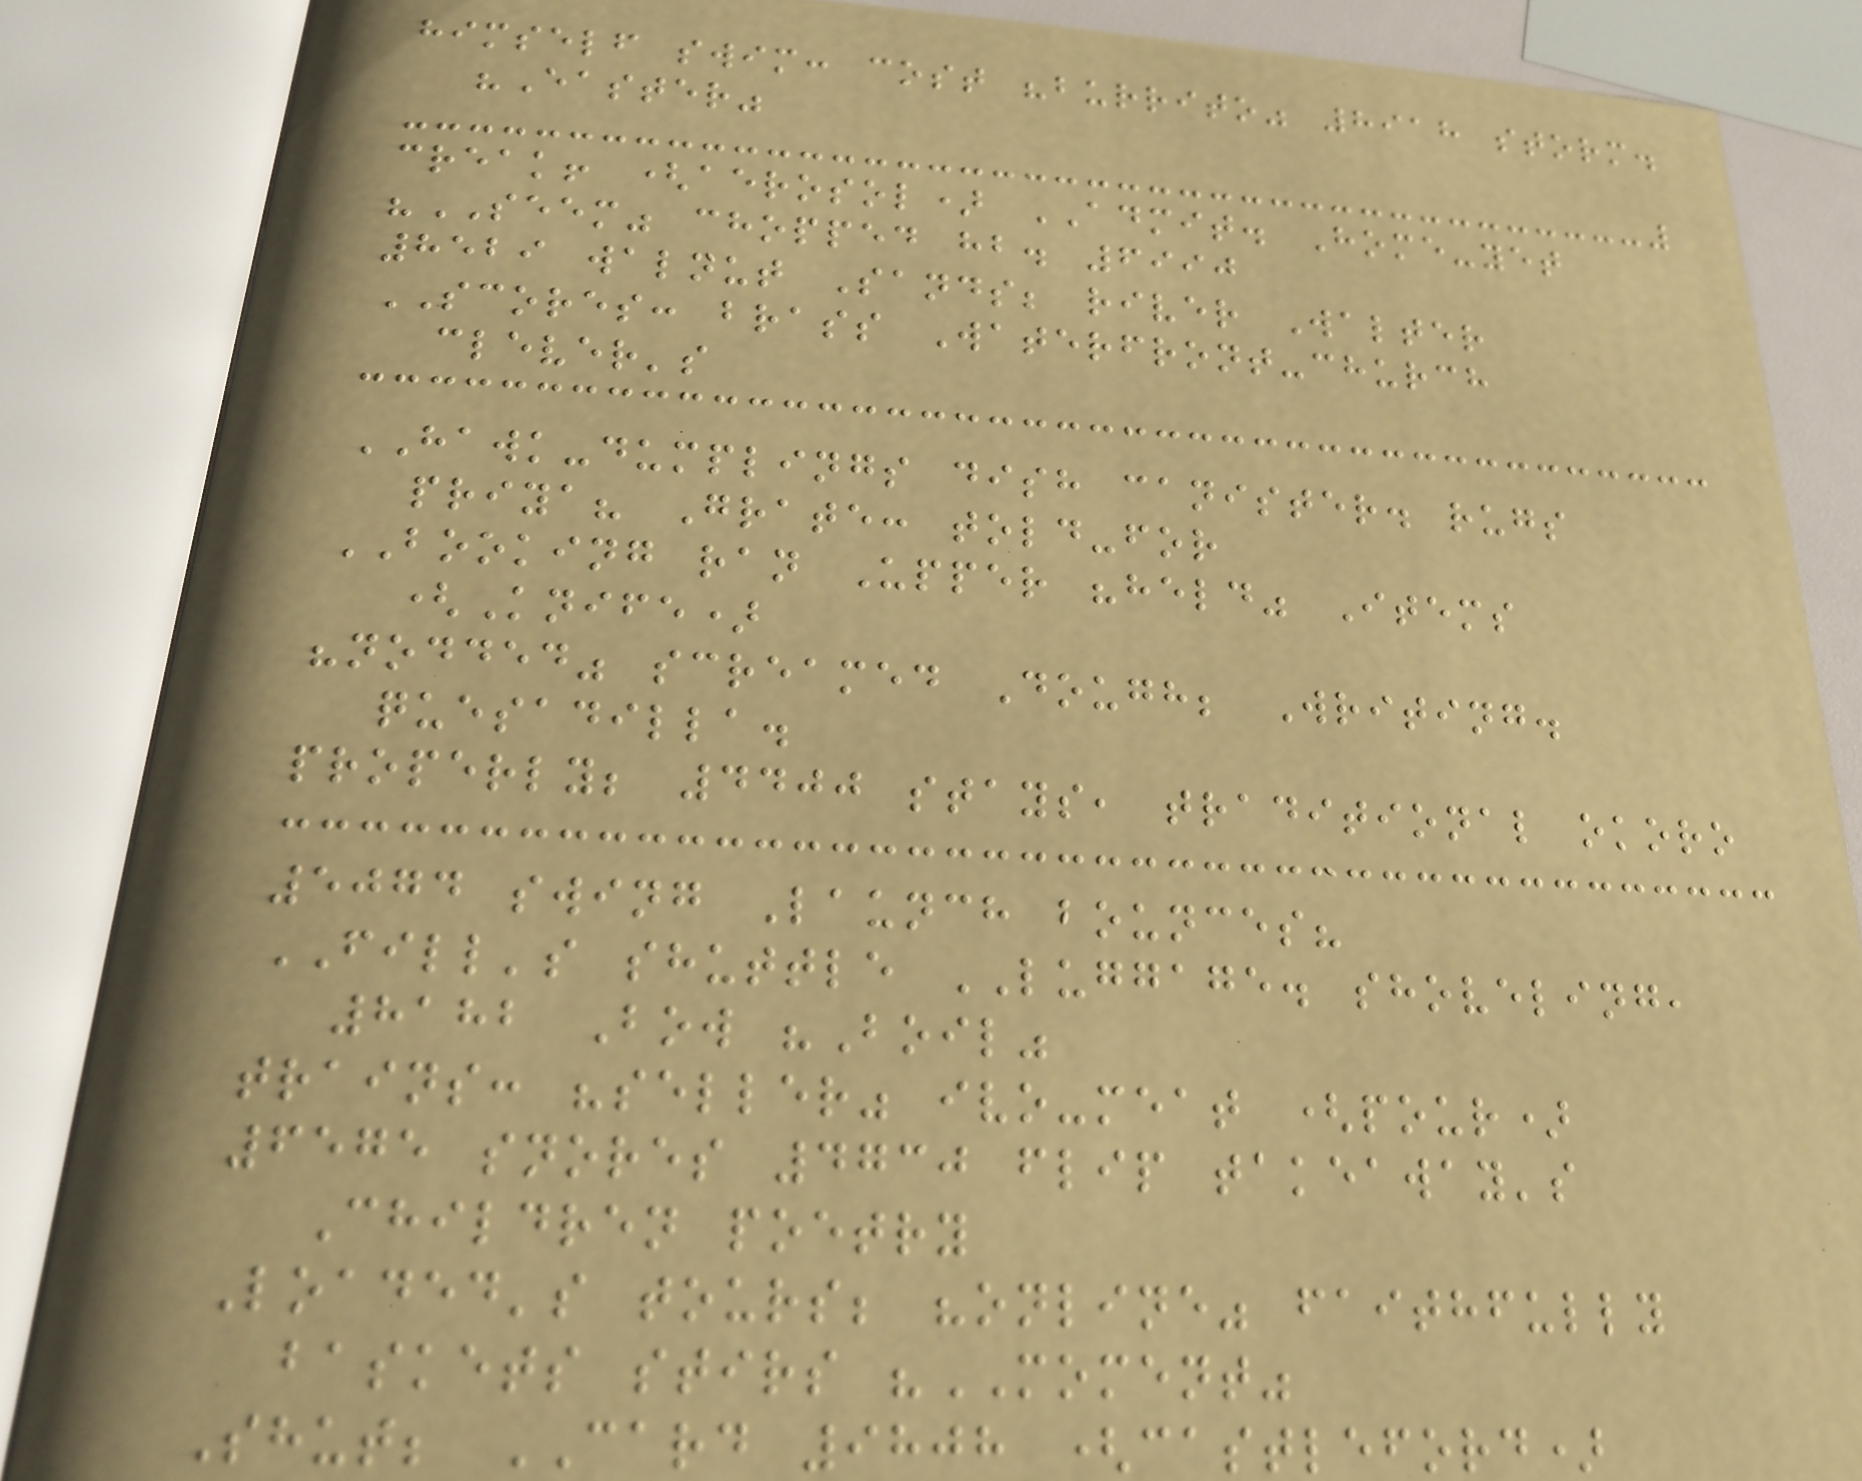himself swim: cost "burrito" 8918 storm.
"Easter"
creak! (aerosol) ADMIT. Home-yet
"SEEM" chopped hb. 6990
8529 walnut Sands; river Walter
SCORES: brass Waterfront-church
clever's
HAWK-dumplings dish canister. rugs
priya? Grate: told-for
BOOKING ran Upper "held" Items
(Knife)
"nodded" screamed Dough; Writing.
quesadilla.
properly; 4400 stays, traditional okoro
5074 swing Launch bounces?
FILL's shuttle LUGGAGE. shoveling,
8182 Bow "Boil"
trains: "seller" ivo-meat (pour)
6575 snores 4730 flip takeaway's
Children poetry
Loaded's tours; "online" faithfully
baskets stirs "MOMENT"
Shut; CARD 9808 (castleford)
